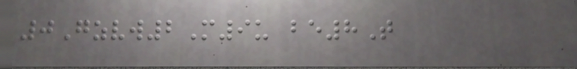0Gzvw2M9u be8T
